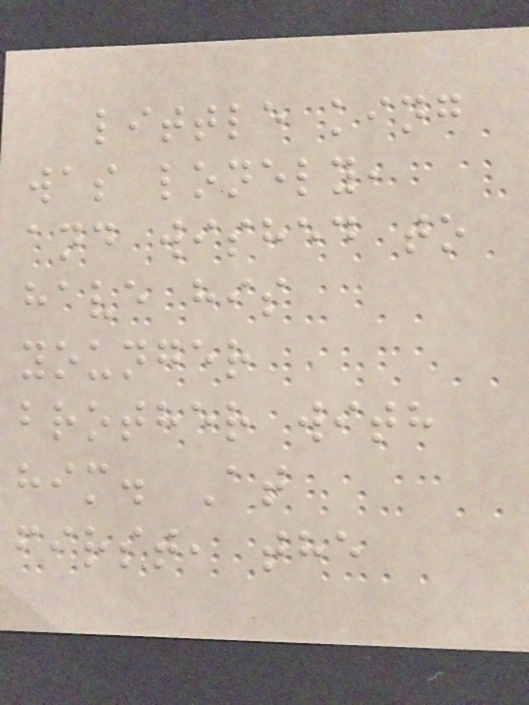little king
was lonely,
and wished to
have his
younger
brother with
him. At
first, the
